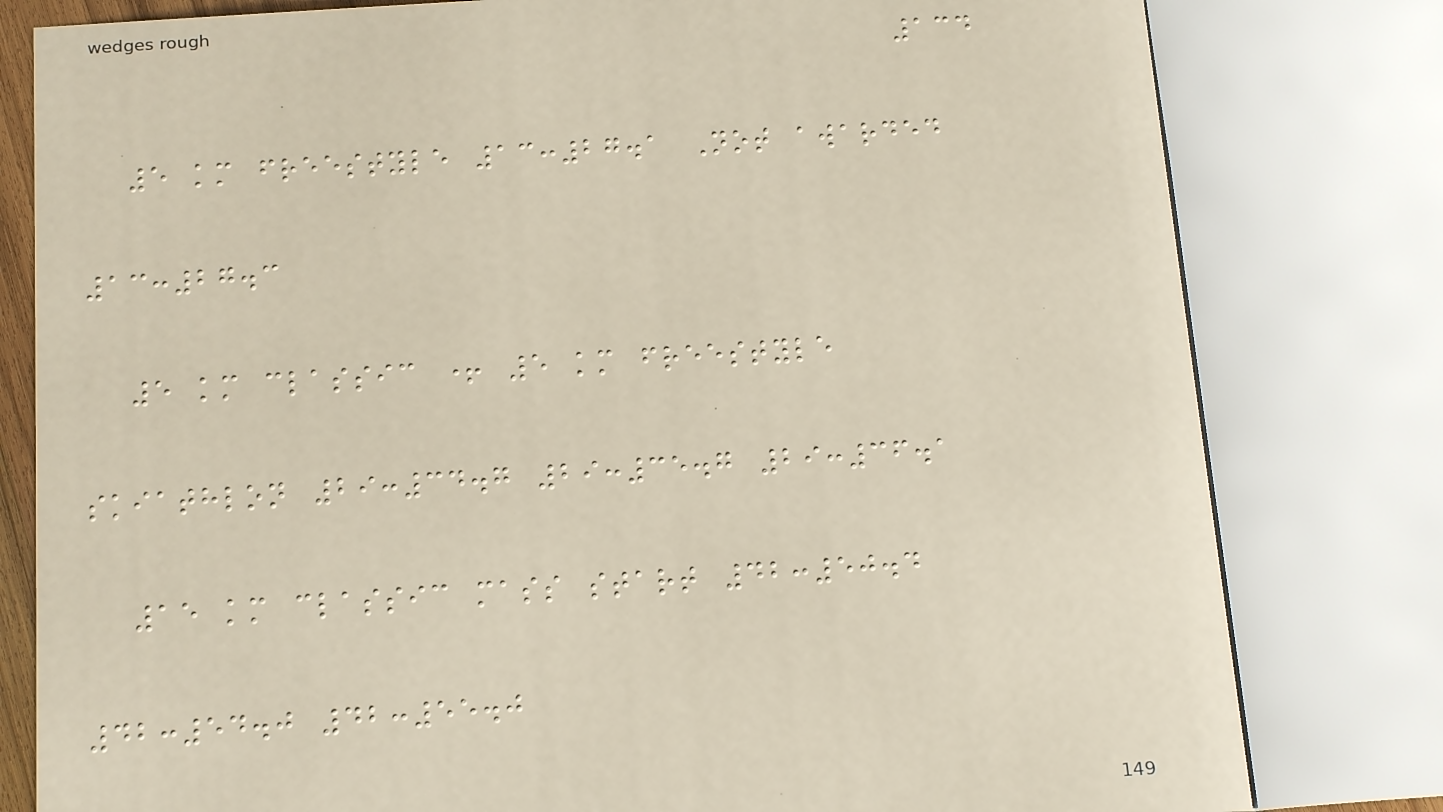134
5 km freestyle 13:27.1 Not awarded
13:27.3
5 km classic + 5 km freestyle
skiathlon 29:34.7 29:35.7 29:36.1
15 km classic mass start 42:50.4
42:54.0 42:55.0
